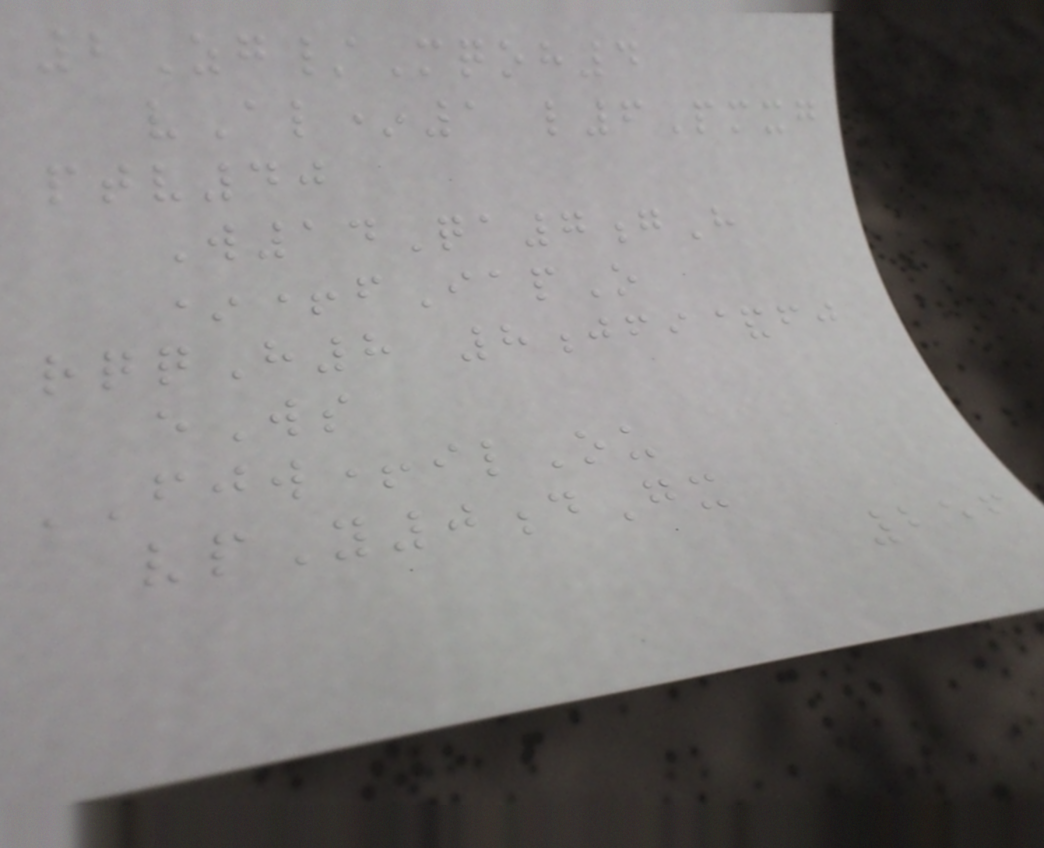2Zg/Mqoh4
vAl*1 l6Pmxg
ptv40
W14Qa7gH
*+fIapO
rqqH8 8jfi&fj
eWs
FJW+ilOu
vpY0dGx
256
